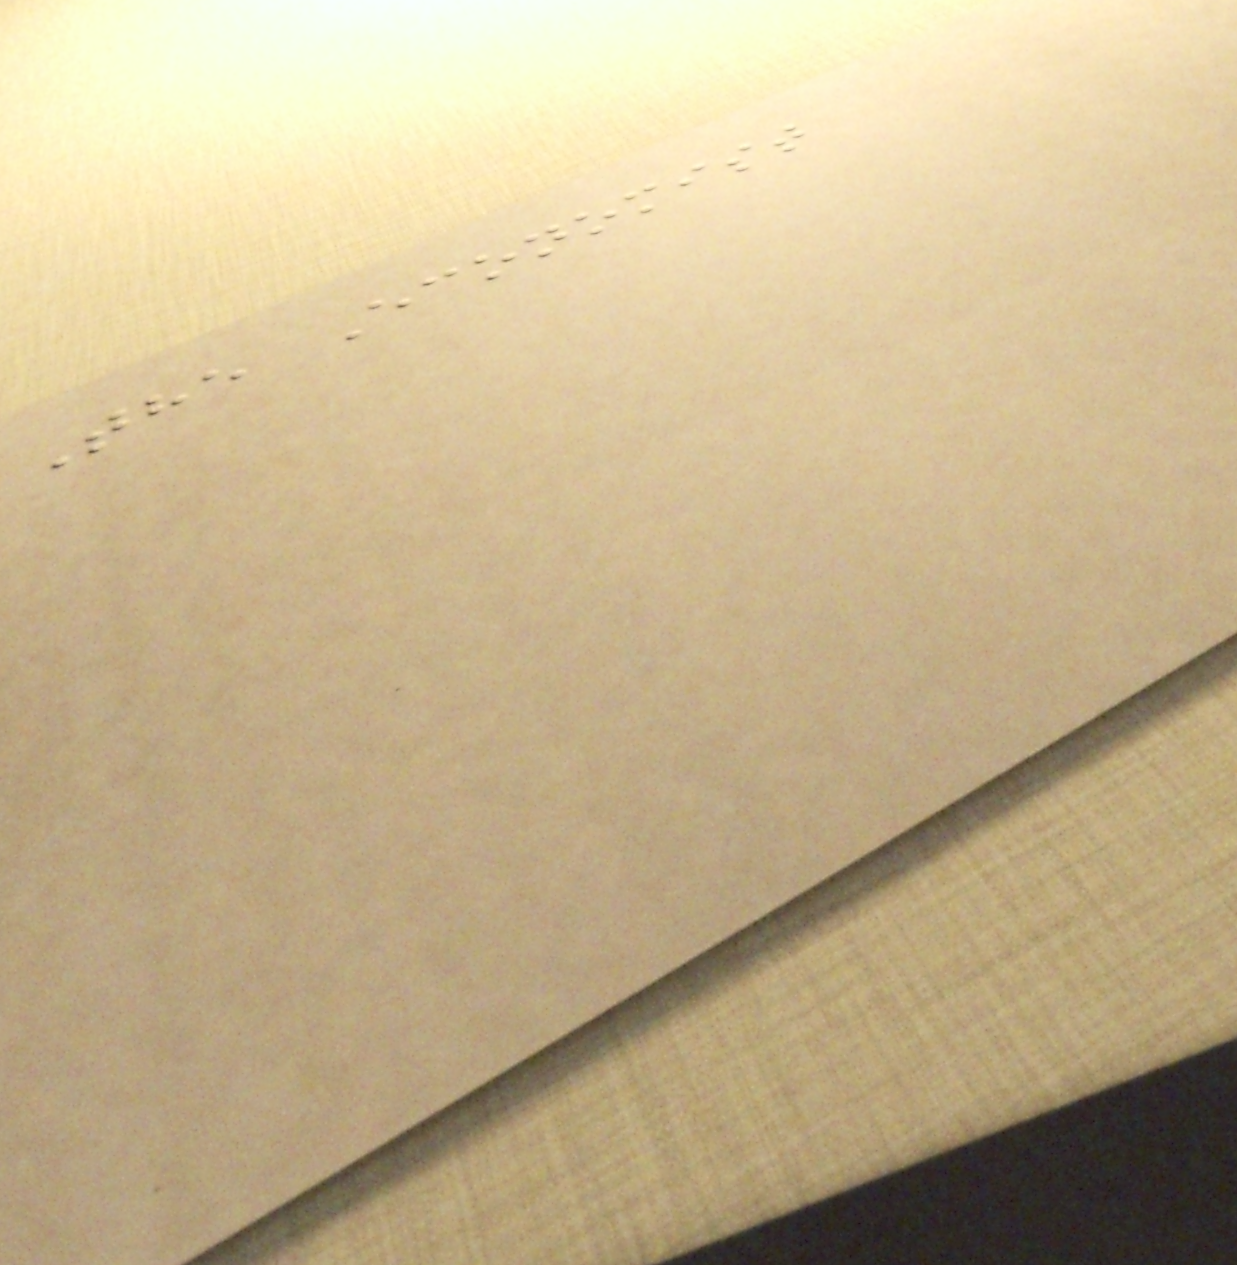The Economist
